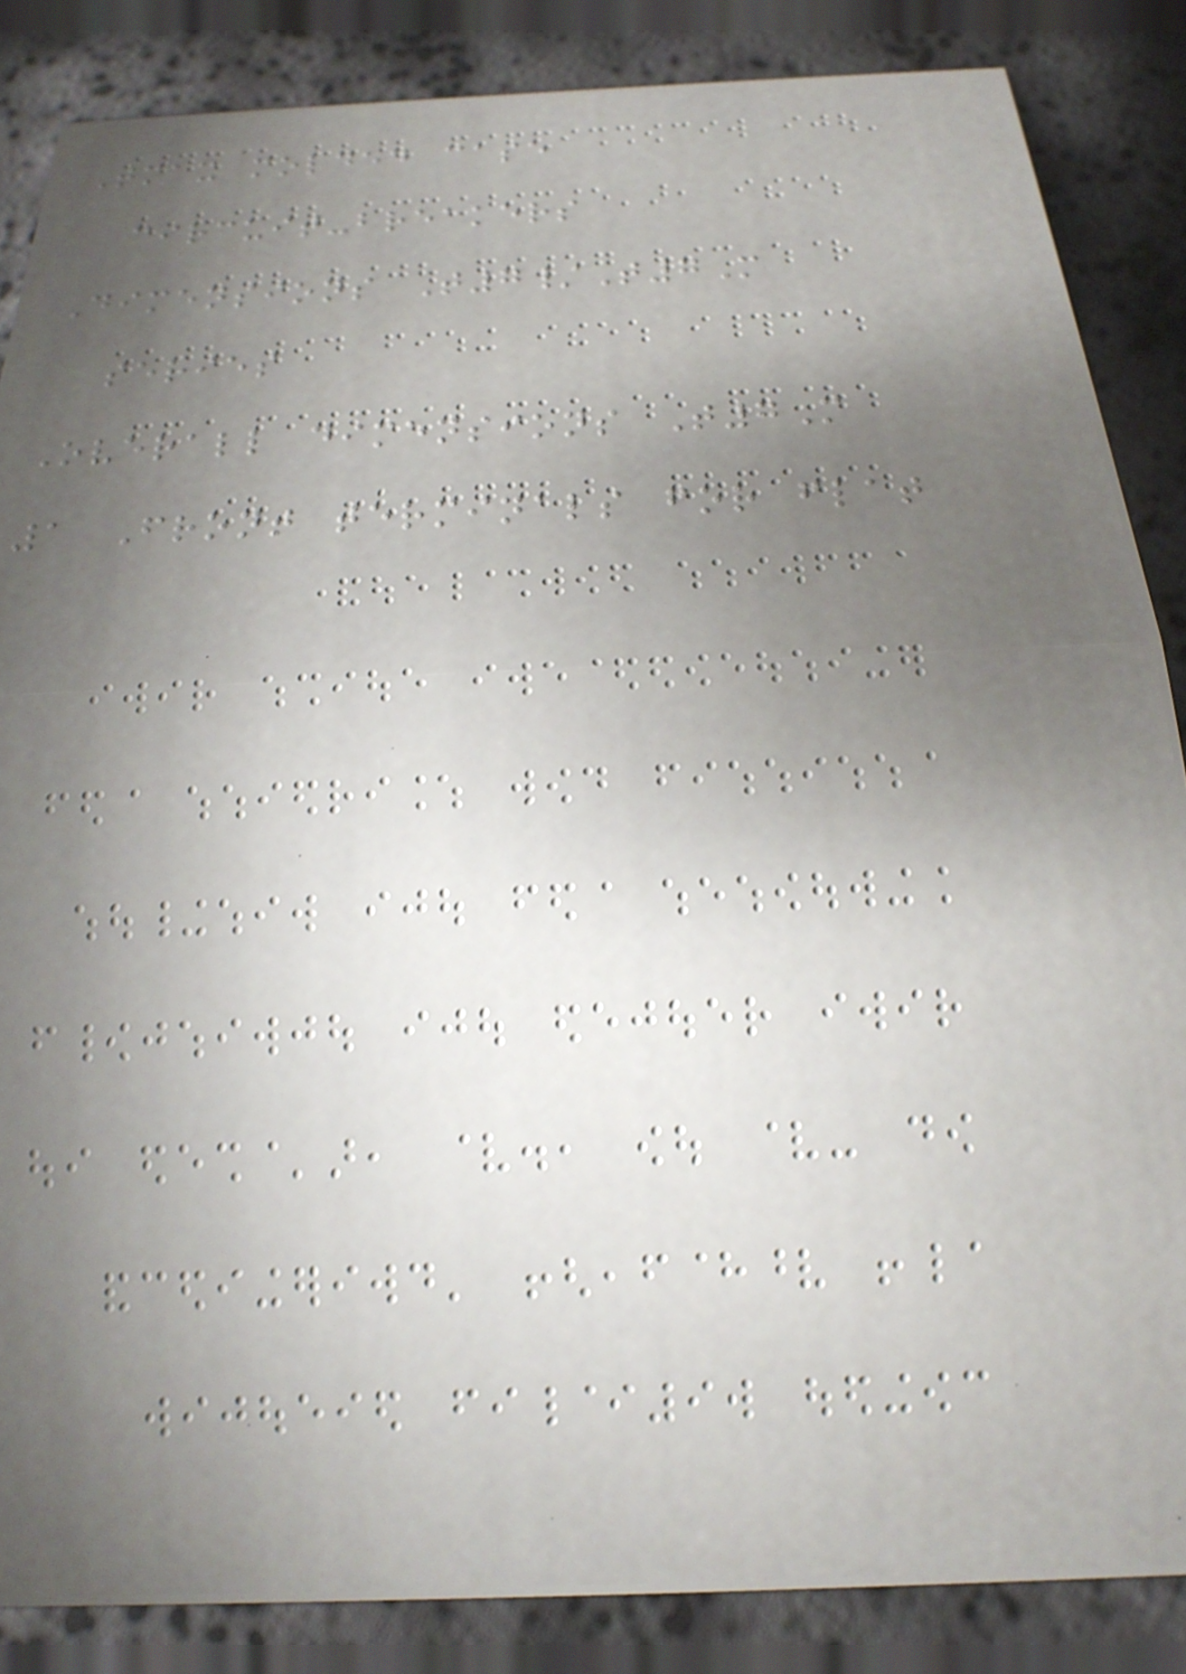Tmax molded case
circuit-breakers
Dimensions T7/T7M
series
Overall dimensions T7M
1 Front terminals for flat
